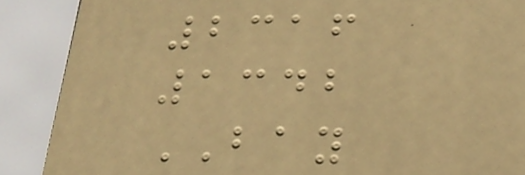2316
1342
BAY
